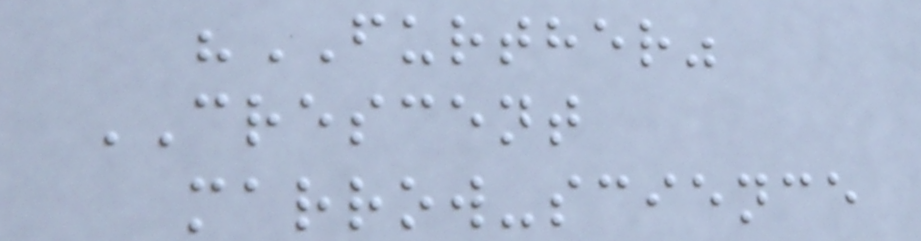"FURTHER"
CRESCENT
marrow-science
